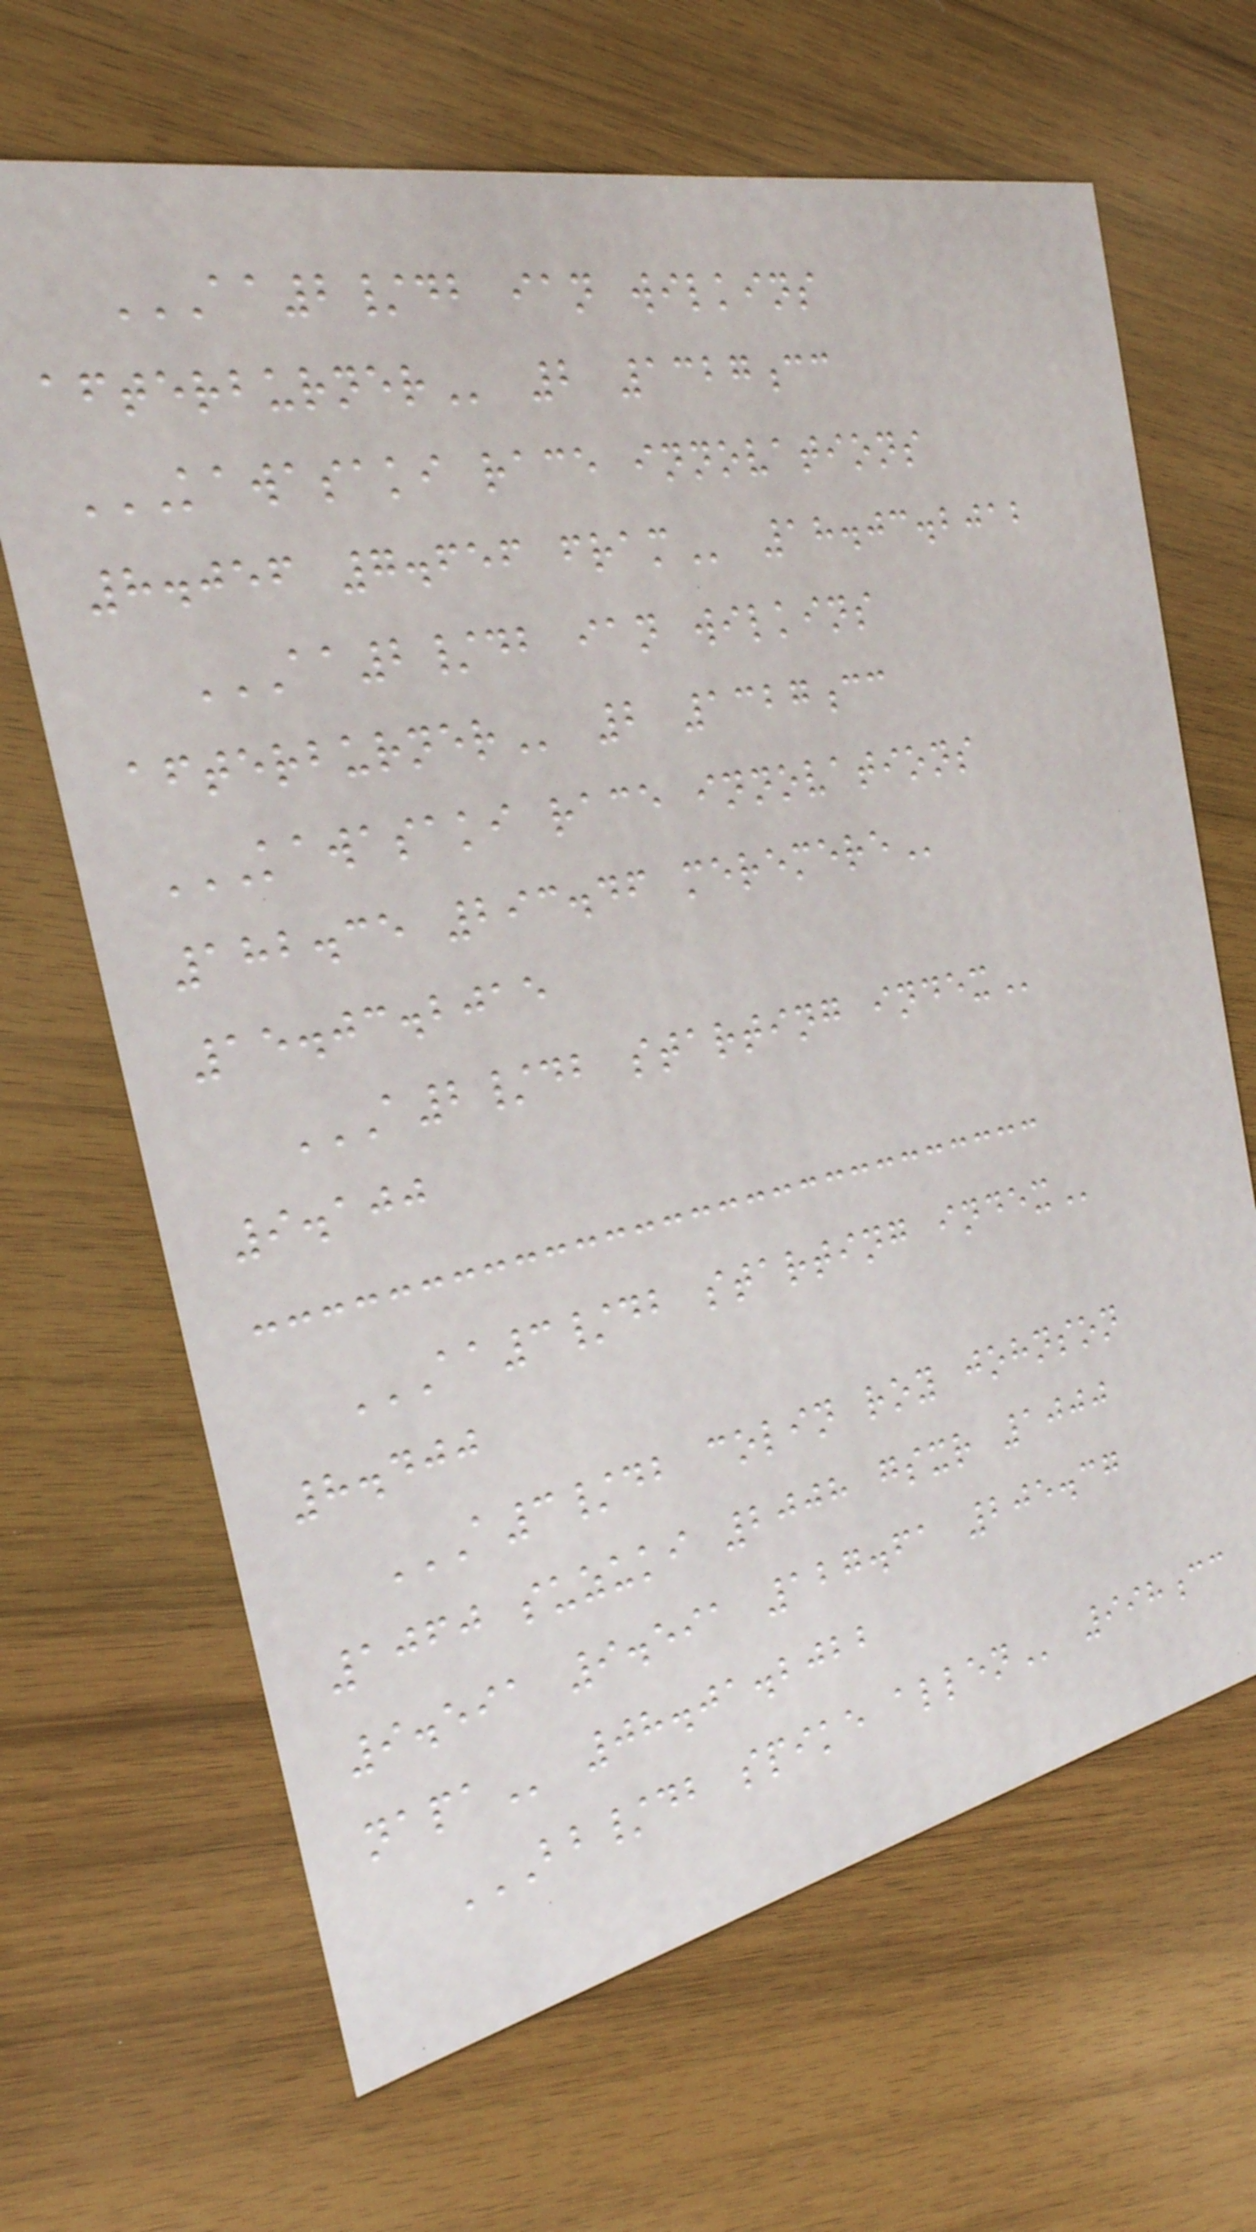AA2/DB IAN WILKINS
AFTERBURNER 2 1327cc
KAWASAKI RACE INNOVATIONS
8.056 7.656 FRAM 18.03.2012
AA2/DB IAN WILKINS
AFTERBURNER 2 1327cc
KAWASAKI RACE INNOVATIONS
182.35 293.46 MEREMERE
15.03.2015
A2/DB STARTING INDEX
9.100
AA3/DB STARTING INDEX
8.400
A3/DB COLIN ROY JOHNSON
1060 SUZUKI 2008 GSXR 1000
9.591 9.591 127.61 205.37
NAPA 08.01.2022
BB/DB SPIKE ALLEN 998cc
